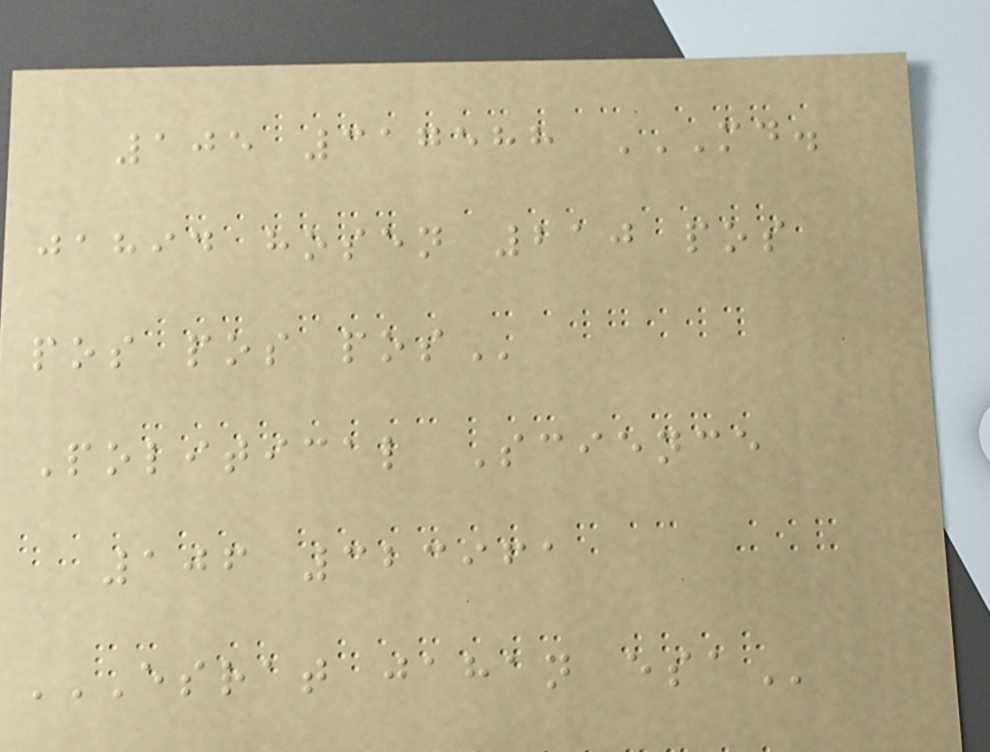105 317588 MD.
JAHID HOSEN 210 POS
POS POS POS
Political Science
106 323961
ESRAT JAHAN ESA
